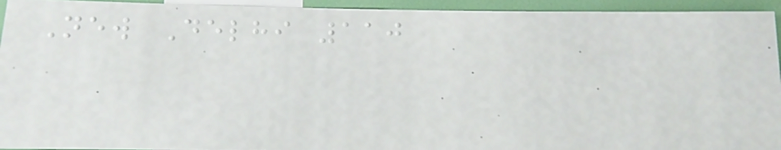New Delhi 110
